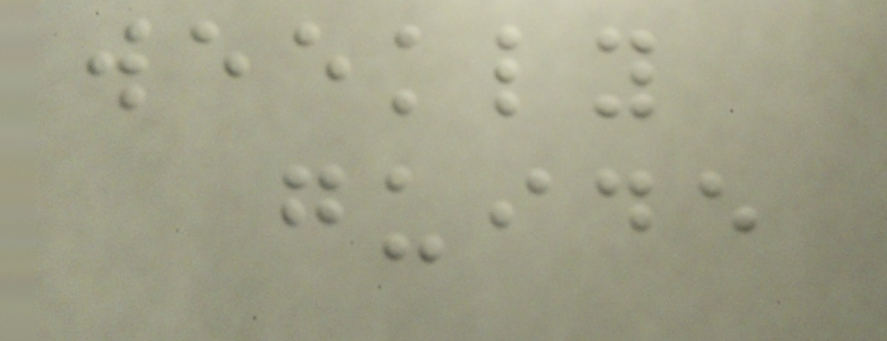weekly
guide
